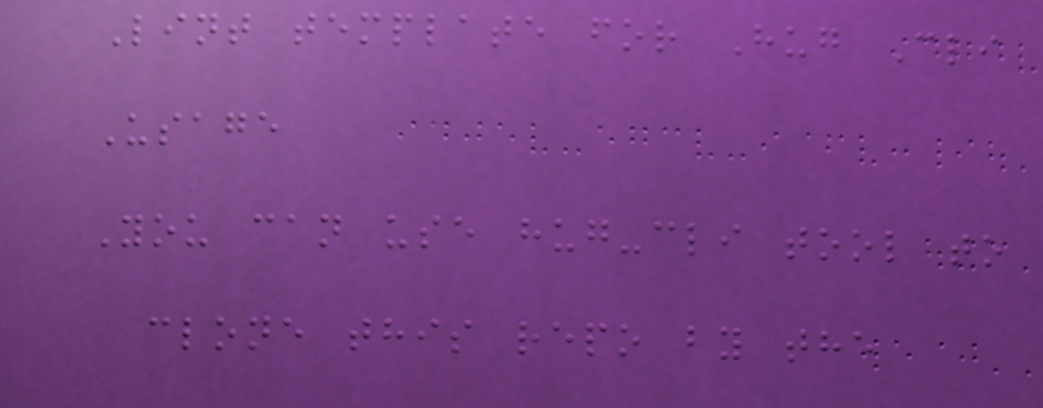Lint template for Hug Cli
Usage
You can use hug-cli tool to
clone this repo by the
